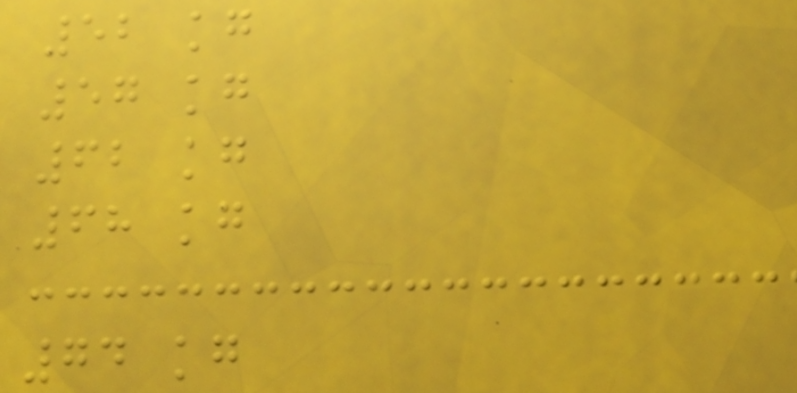52 kg
57 kg
62 kg
68 kg
74 kg
